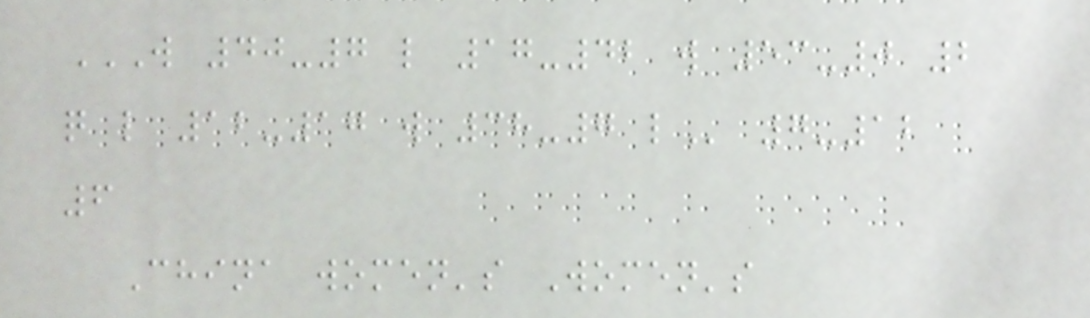W 40-7 L 17-42 W 53-0 2
Q L 12-17 W 38-7 L 7-12
6
China women's Women's
